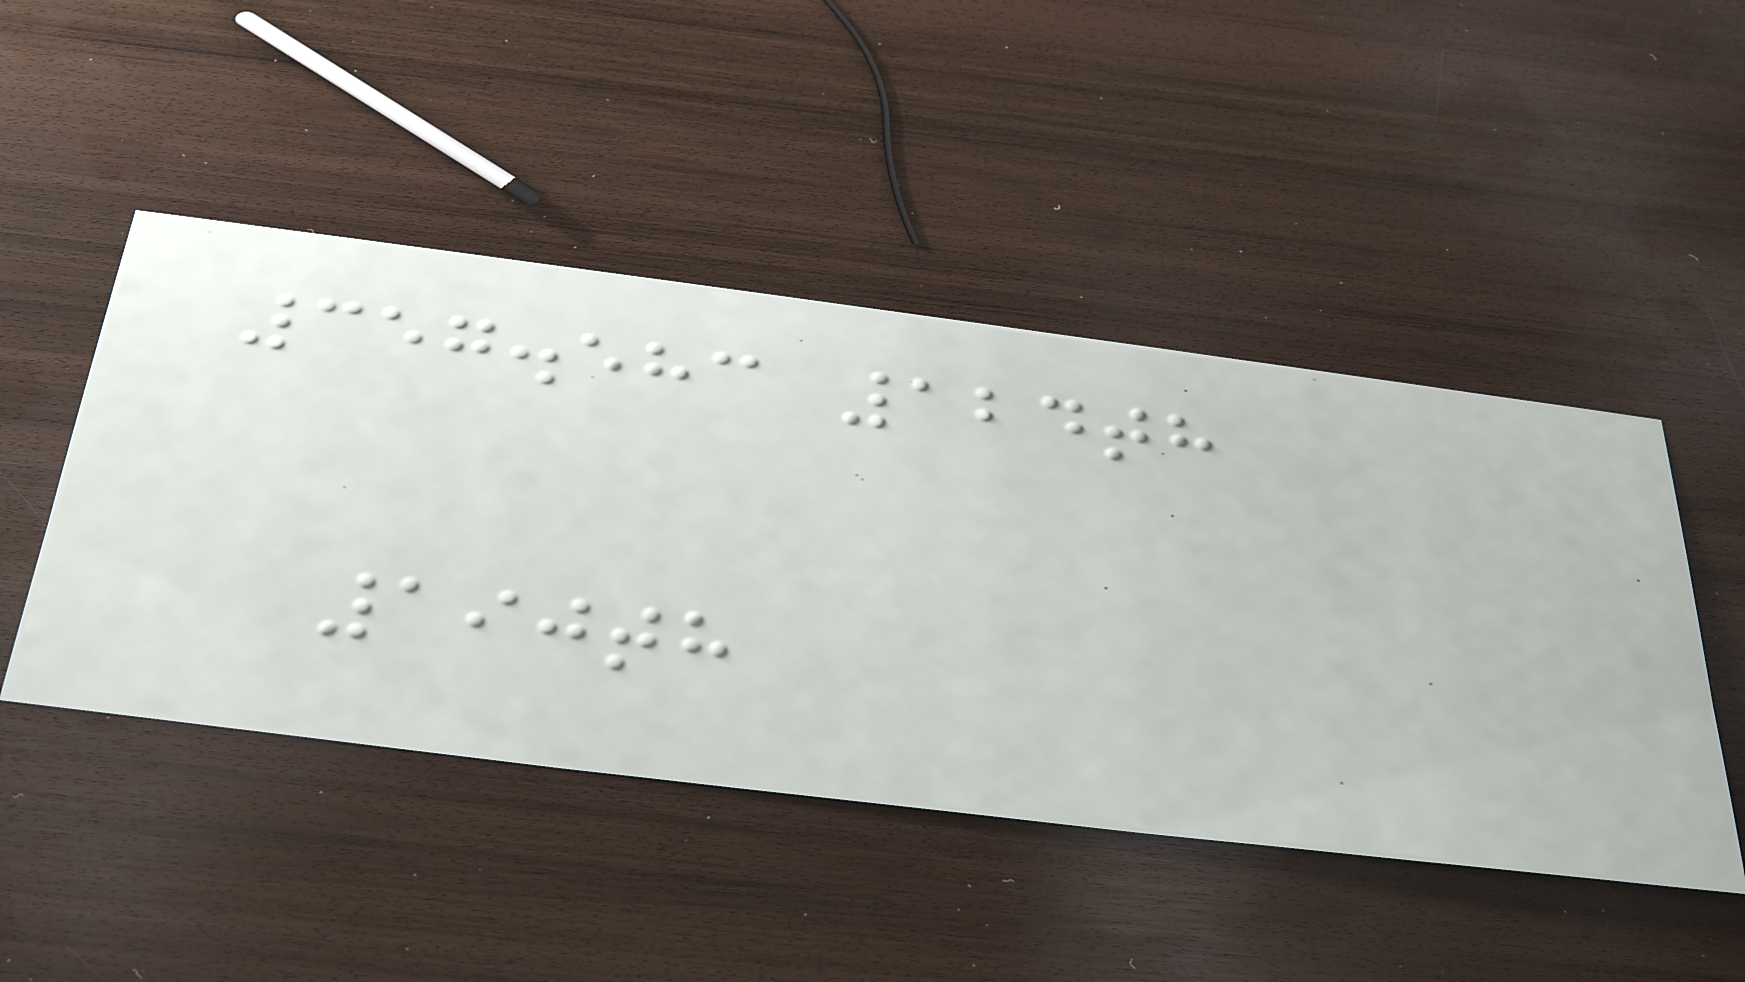357.583 124th
190th
